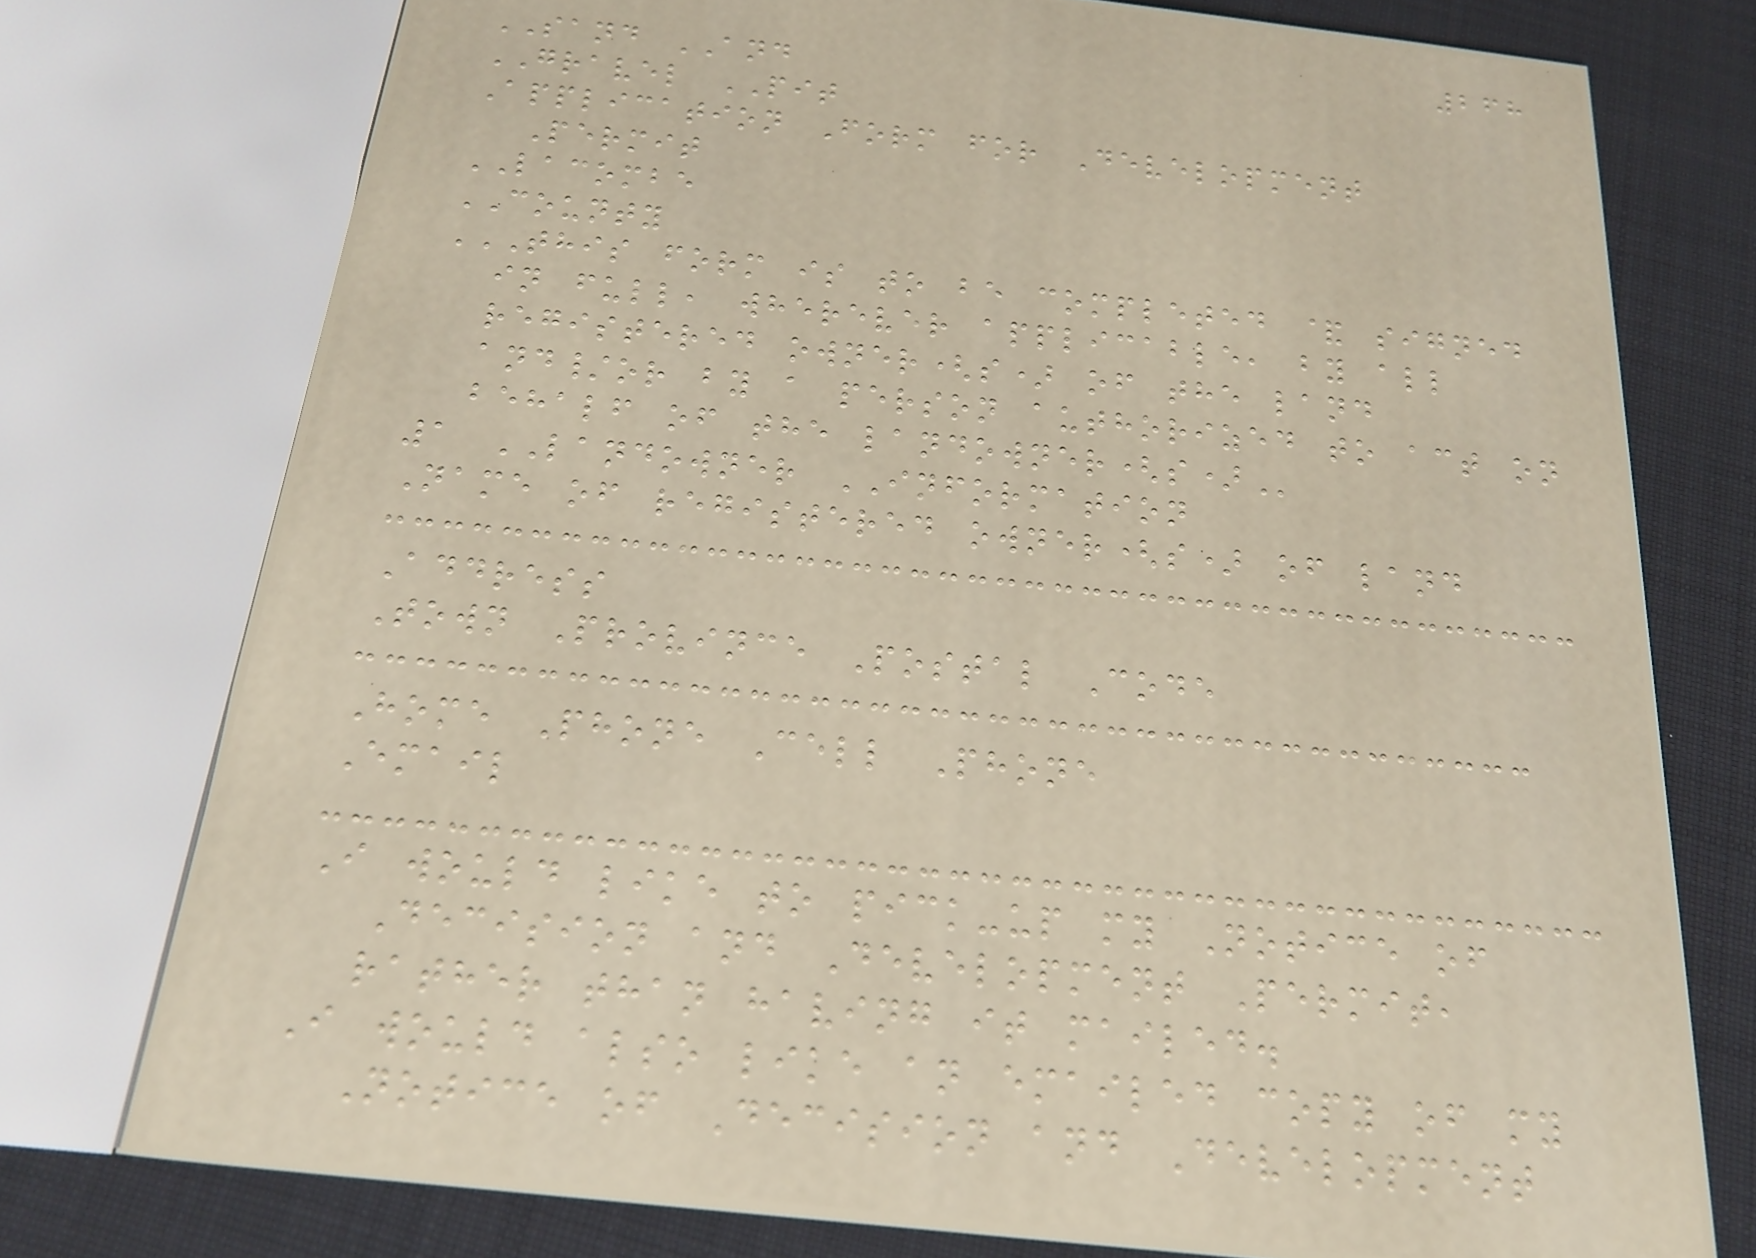268
SAND AND
GRAVEL PIT
Application Form for Development
Permit
LACOMBE
COUNTY
THIS FORM IS TO BE COMPLETED & SIGNED
IN FULL, WHEREVER APPLICABLE, BY ALL
REGISTERED OWNER(S) OF THE LAND
AND/OR BY A PERSON AUTHORIZED TO ACT ON
BEHALF OF THE LANDOWNER(S)
1 LANDOWNER INFORMATION
Name of registered owner(s) of land
Address
Town Province Postal Code
Home Phone Cell Phone
Email
I would like to pick-up my Notice of
Decision and Development Permit,
rather than having it mailed.
I would also like an emailed copy of my
Notice of Decision and Development
